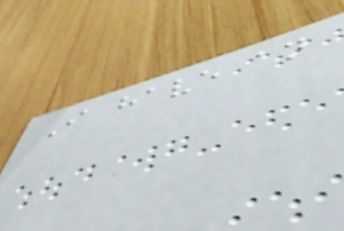I have an
